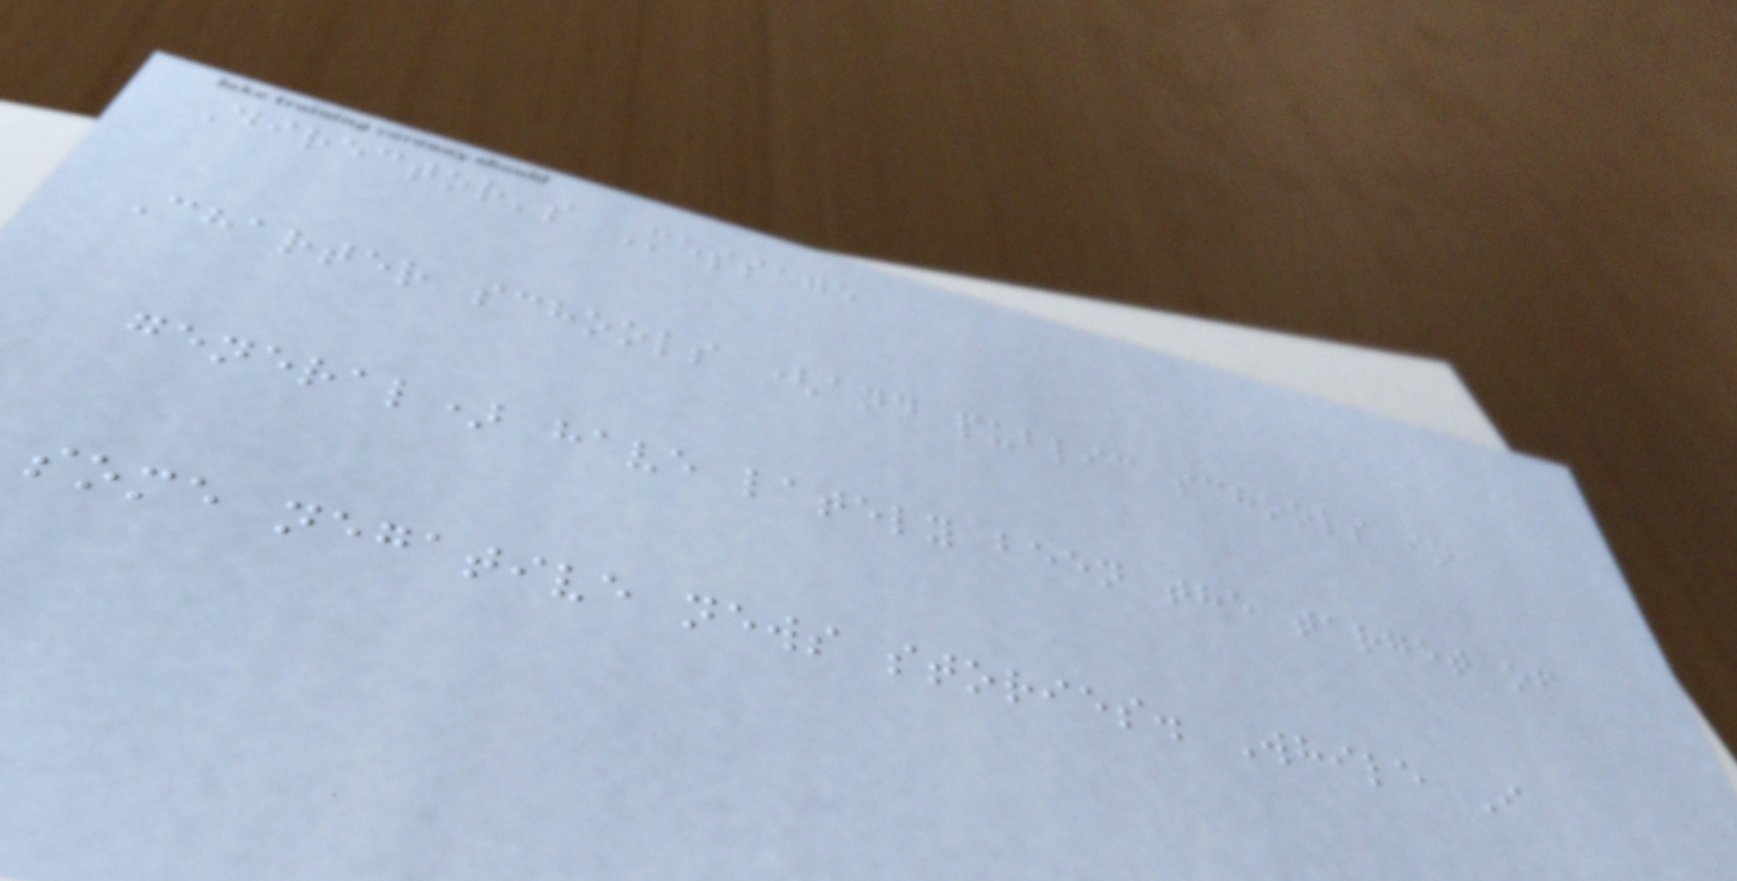Director's Message
Charter schools (and public schools in
general) have lately been the target of
some negative news stories. While I
